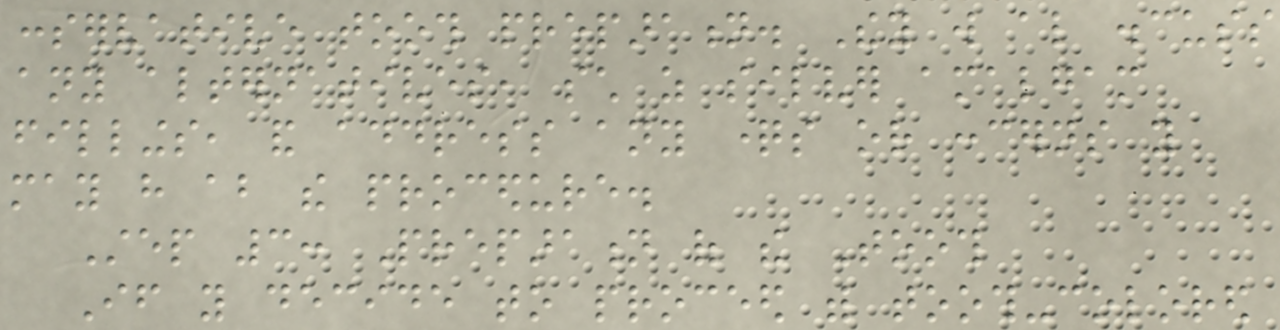conservative tooth preparation. They will also discuss
any alternatives, such as silver amalgam
fillings, and address any questions or concerns you
may have about the procedure.
Step 3: Preparation of the Tooth
If you decide to proceed with tooth-colored
